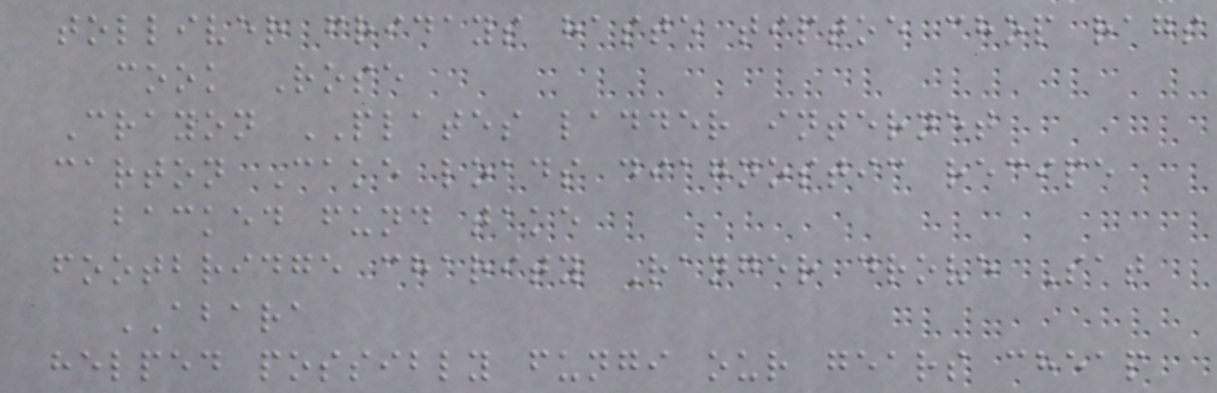tolliver fridays haste tiptoe chop rags
cook Rose
Crayon PLATES ladder internet
carton Cake loads diagnostic recipe
backed fund take
footbridge charity Ranger drove Sat
ABARA
helped possibly fungi our gears cheap
